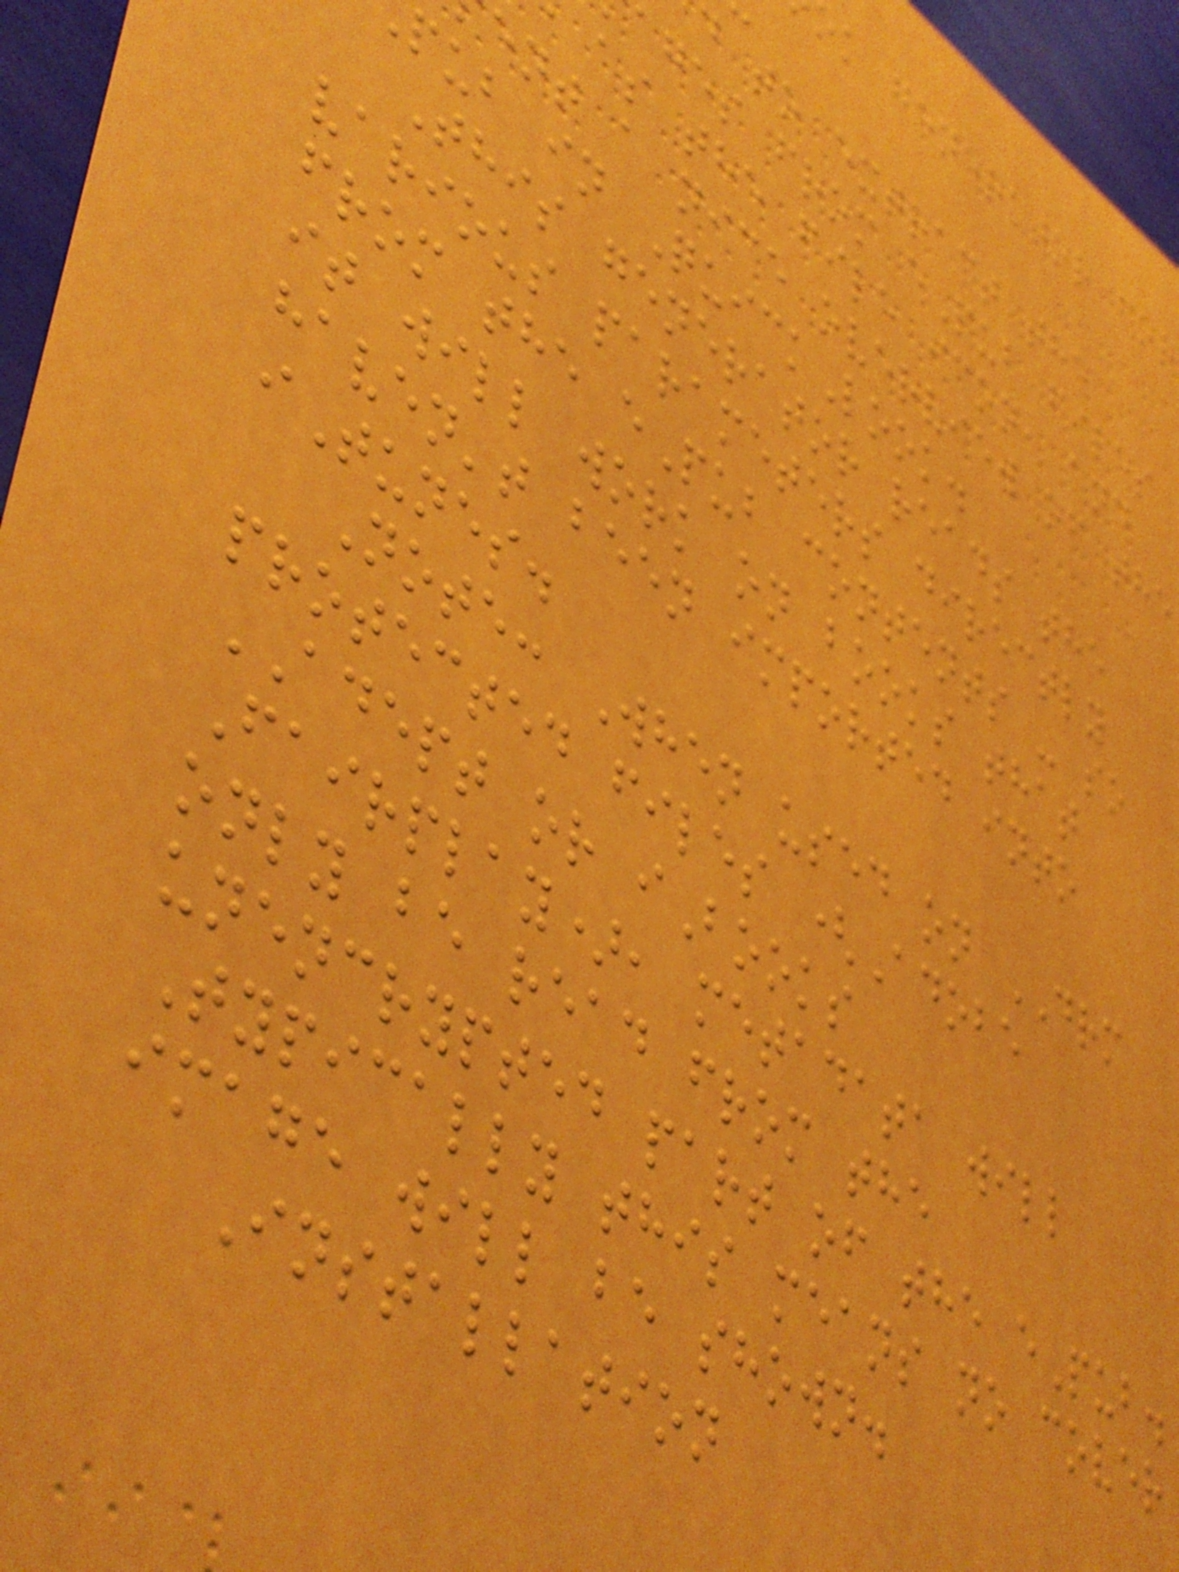k generator for
d to extract the
ages from ePub files
as the file icon, and
ent a nice overview of the
pub in QuickLook.
This generator reads the
various parameters directly
from the ePub contents - so
it will work on books that
haven't been imported into
iTunes.
Note: When used on DRM
protected files (Adobe
ADEPT or iBooks
Fairplay), metadata will
only be read from the
unencrypted part of the ePub.
Typically this means no cover
image will be shown.
Installation
